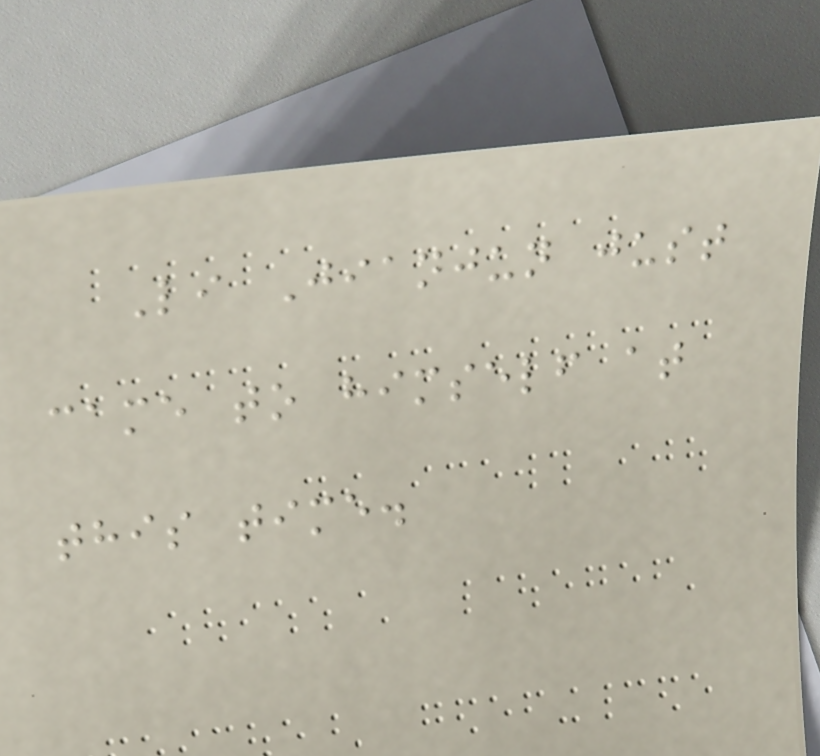Li Jianjun just
came to himself at
this time.
